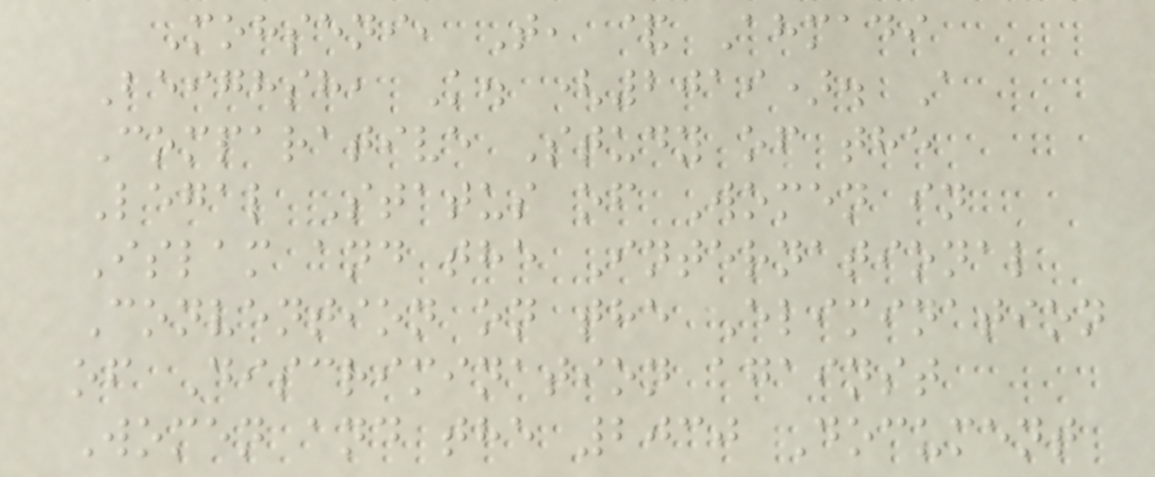Mohseni, T, & Ahmadi
Beighsh, K. (2019). A
Comparative Study of the
Legal Status of Women in
Islam and the International
Convention on the Elimination
of Discrimination against
Women and the 2030 Document
